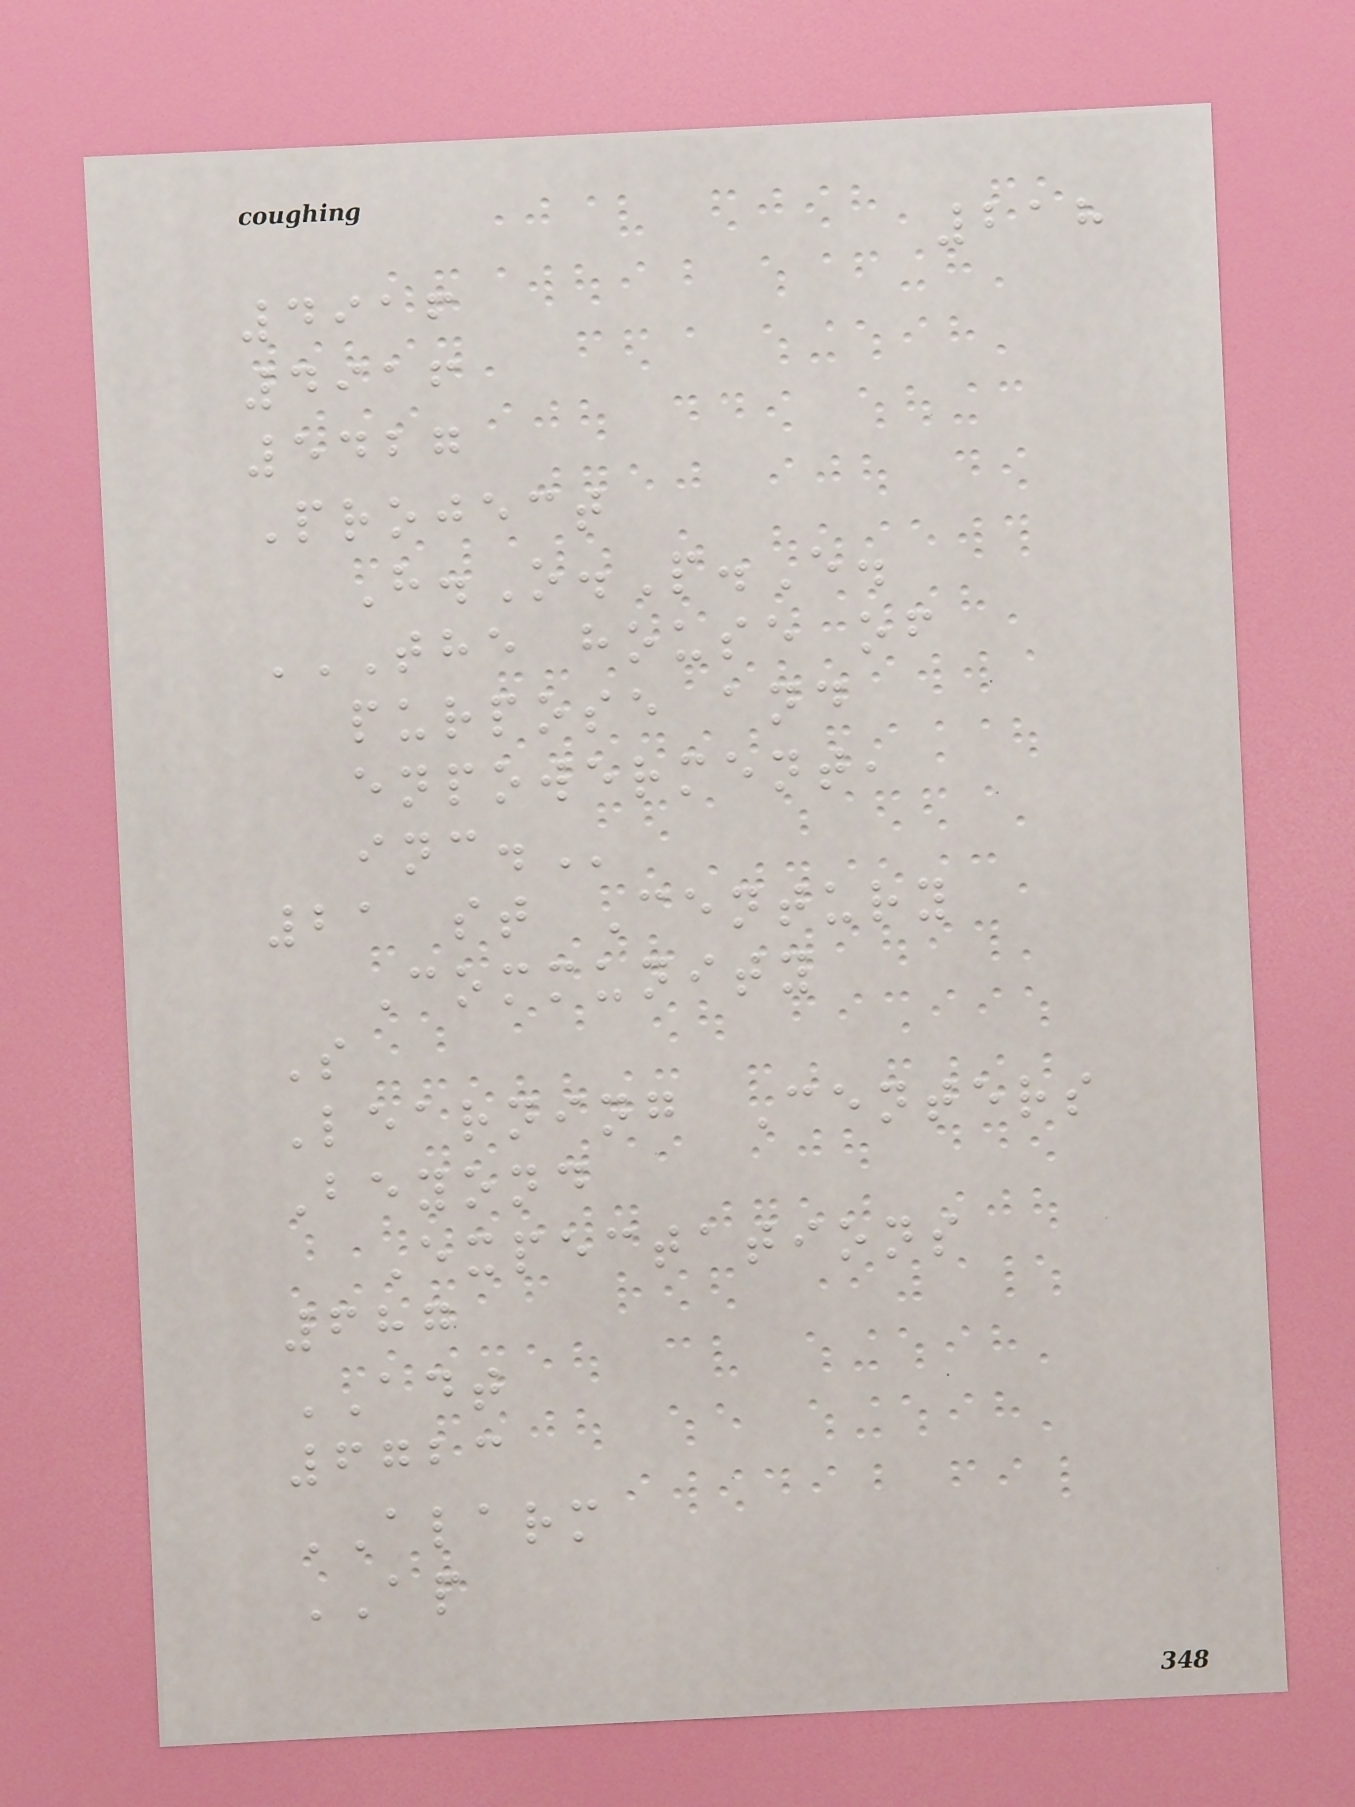218
4916
4916
5427
Project
H.O.P.E.
THE HOUSE OF
PURPOSE AND
ENPOWERMENT,
INC.
21 st Century
Community
S
Learning Centers
Beyond
Expectations
687
ADT
6723
ALARM
AP
